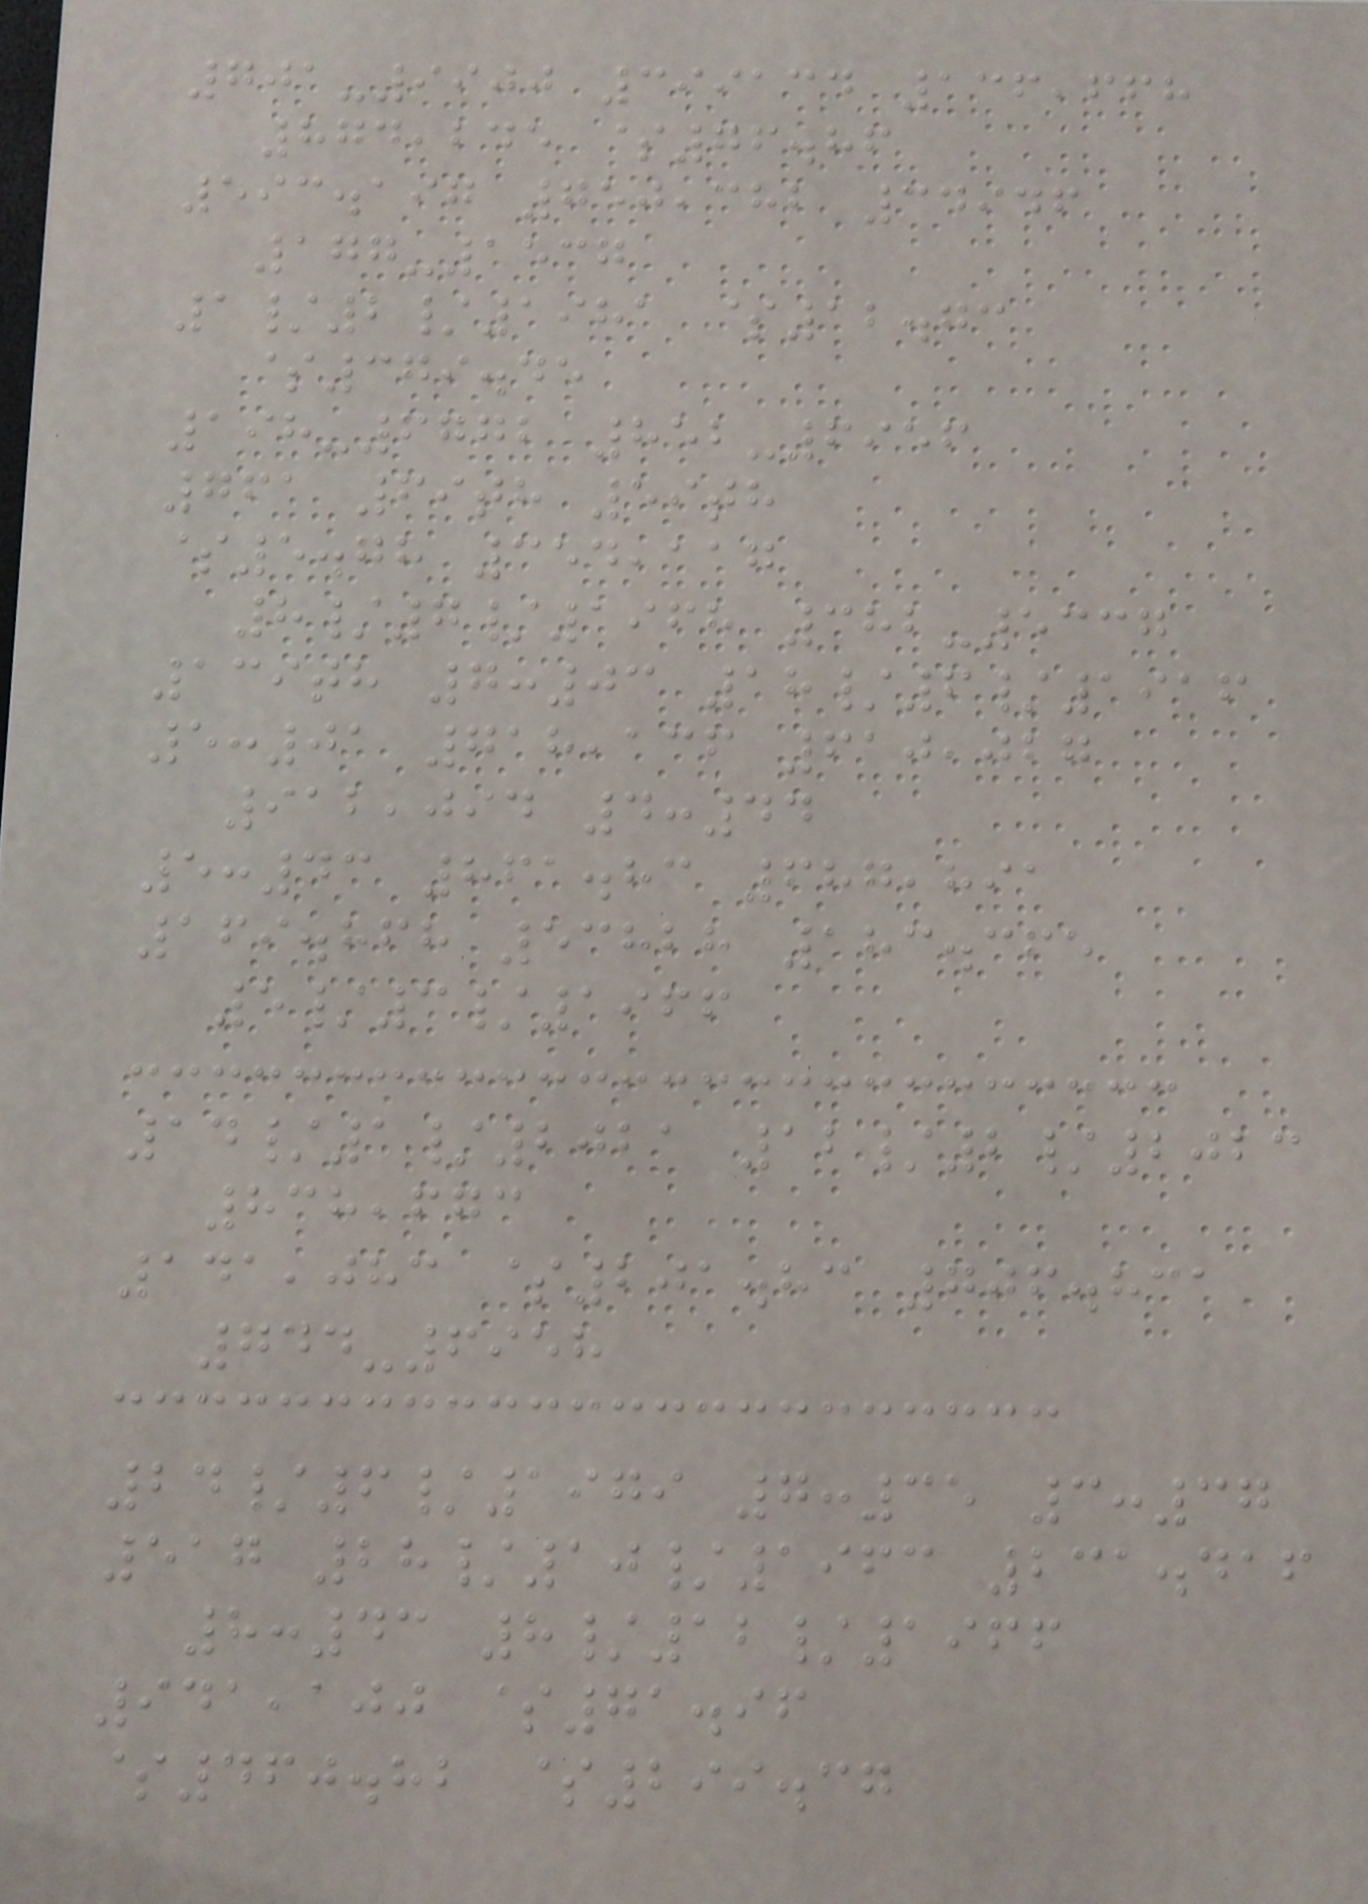701-9900 399134 136,668
874,245 $76.86
593.197 750,382 34946
177-1537
1/2/1981 $12.73
$379.45
198-6772 852-6956
761 69th 59th
$5.78 354,117
8/7/1968 382-5337
139th 7:03 18/6/1916
5:01 718,136 610,027
912,094 4:44
5:43 861.83 687,891
169.868 53828 183.365
5/3/1966
14/1/2021 12/2/2023
838,673
141,083 $201.83 706.831
744-6958
24/6/1979 7:35 3:37
517 28/10/1963 231.416
8:43 8/12/1966
941,100 $71.96
$460.82 $299.37
